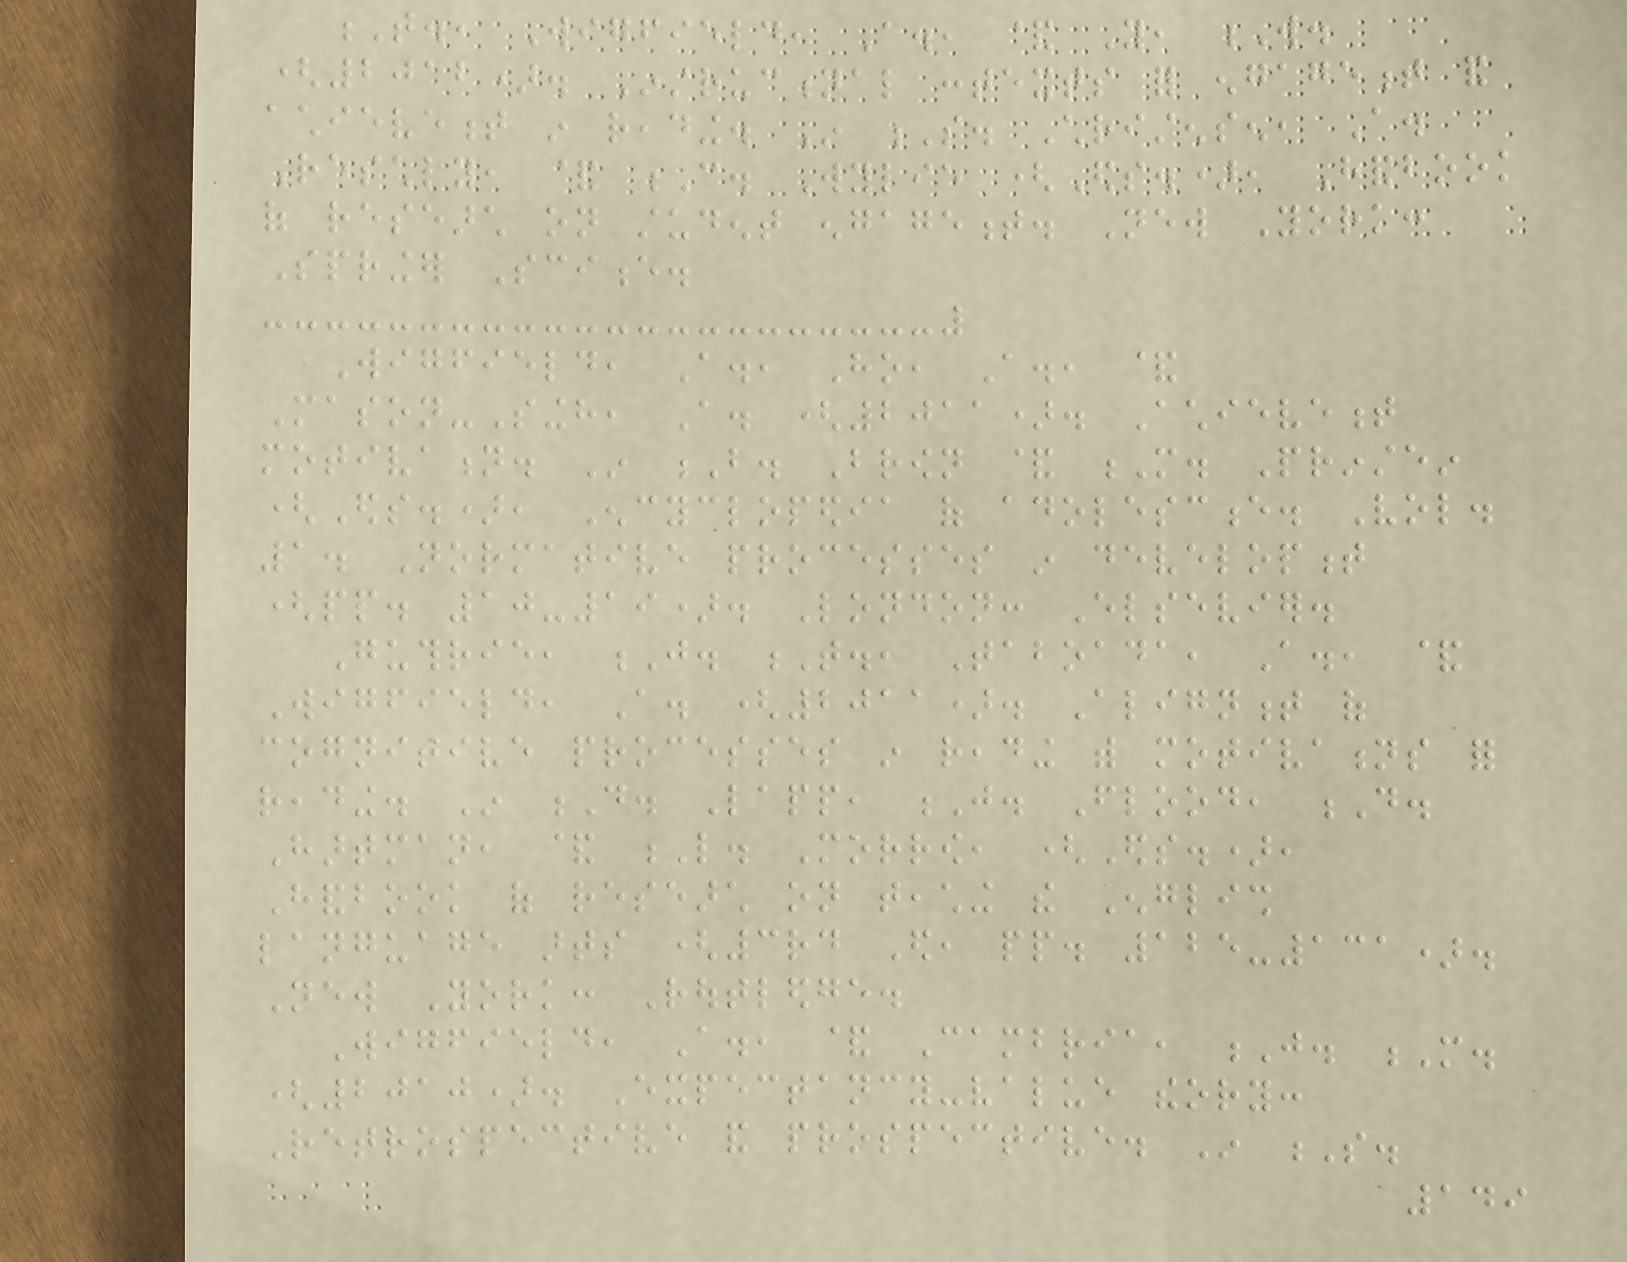T., Wigfield, A., & You, W.
(2012). Instructional contexts for engagement and
achievement in reading. In S. Christensen, A.
Reschly, & C. Wylie (Eds.), Handbook
of research on student engagement. New York:
Springer Science.
Wigfield, A., Ho, A., &
Mason-Singh, A. (2011). Achievement
motivation. In B. Brown & M. Prinstein
(Eds.), Encyclopedia of adolescence. Vol.
1. Normative processes in development
(pp. 10-19). London: Elsevier.
Guthrie, J. T., Taboada, A., &
Wigfield, A. (2011). Alignment of
cognitive processes in reading with motivations for
reading. In D. Lapp, J. Flood, D.
Hartman, & L. Morrow, (Eds.),
Handbook of research on teaching the English
language arts (3rd Ed, pp. 125-131).
New York: Routledge.
Wigfield, A., & Cambria, J. M.
(2010). Expectancy-value theory:
Retrospective and prospective. In S.
149
